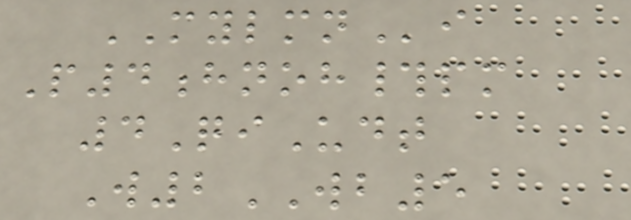MYLMNi
P4hnoh#pm
4QiUdt
W2WB5
